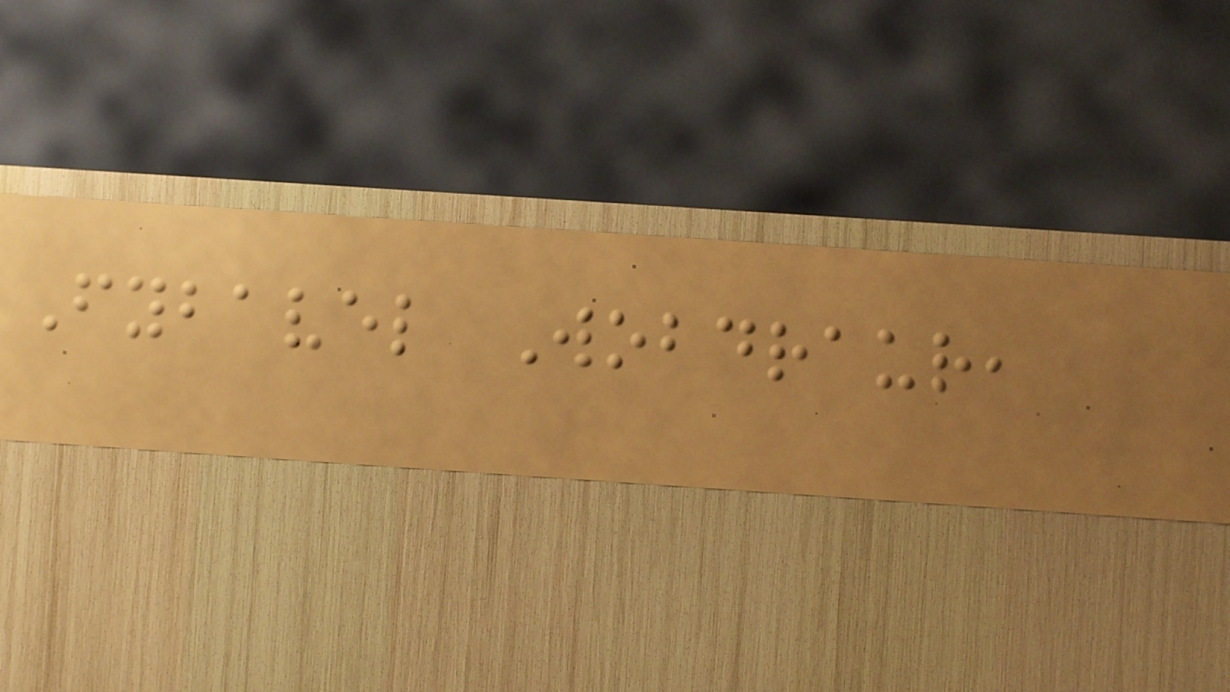Fybavel Wobdraur,
